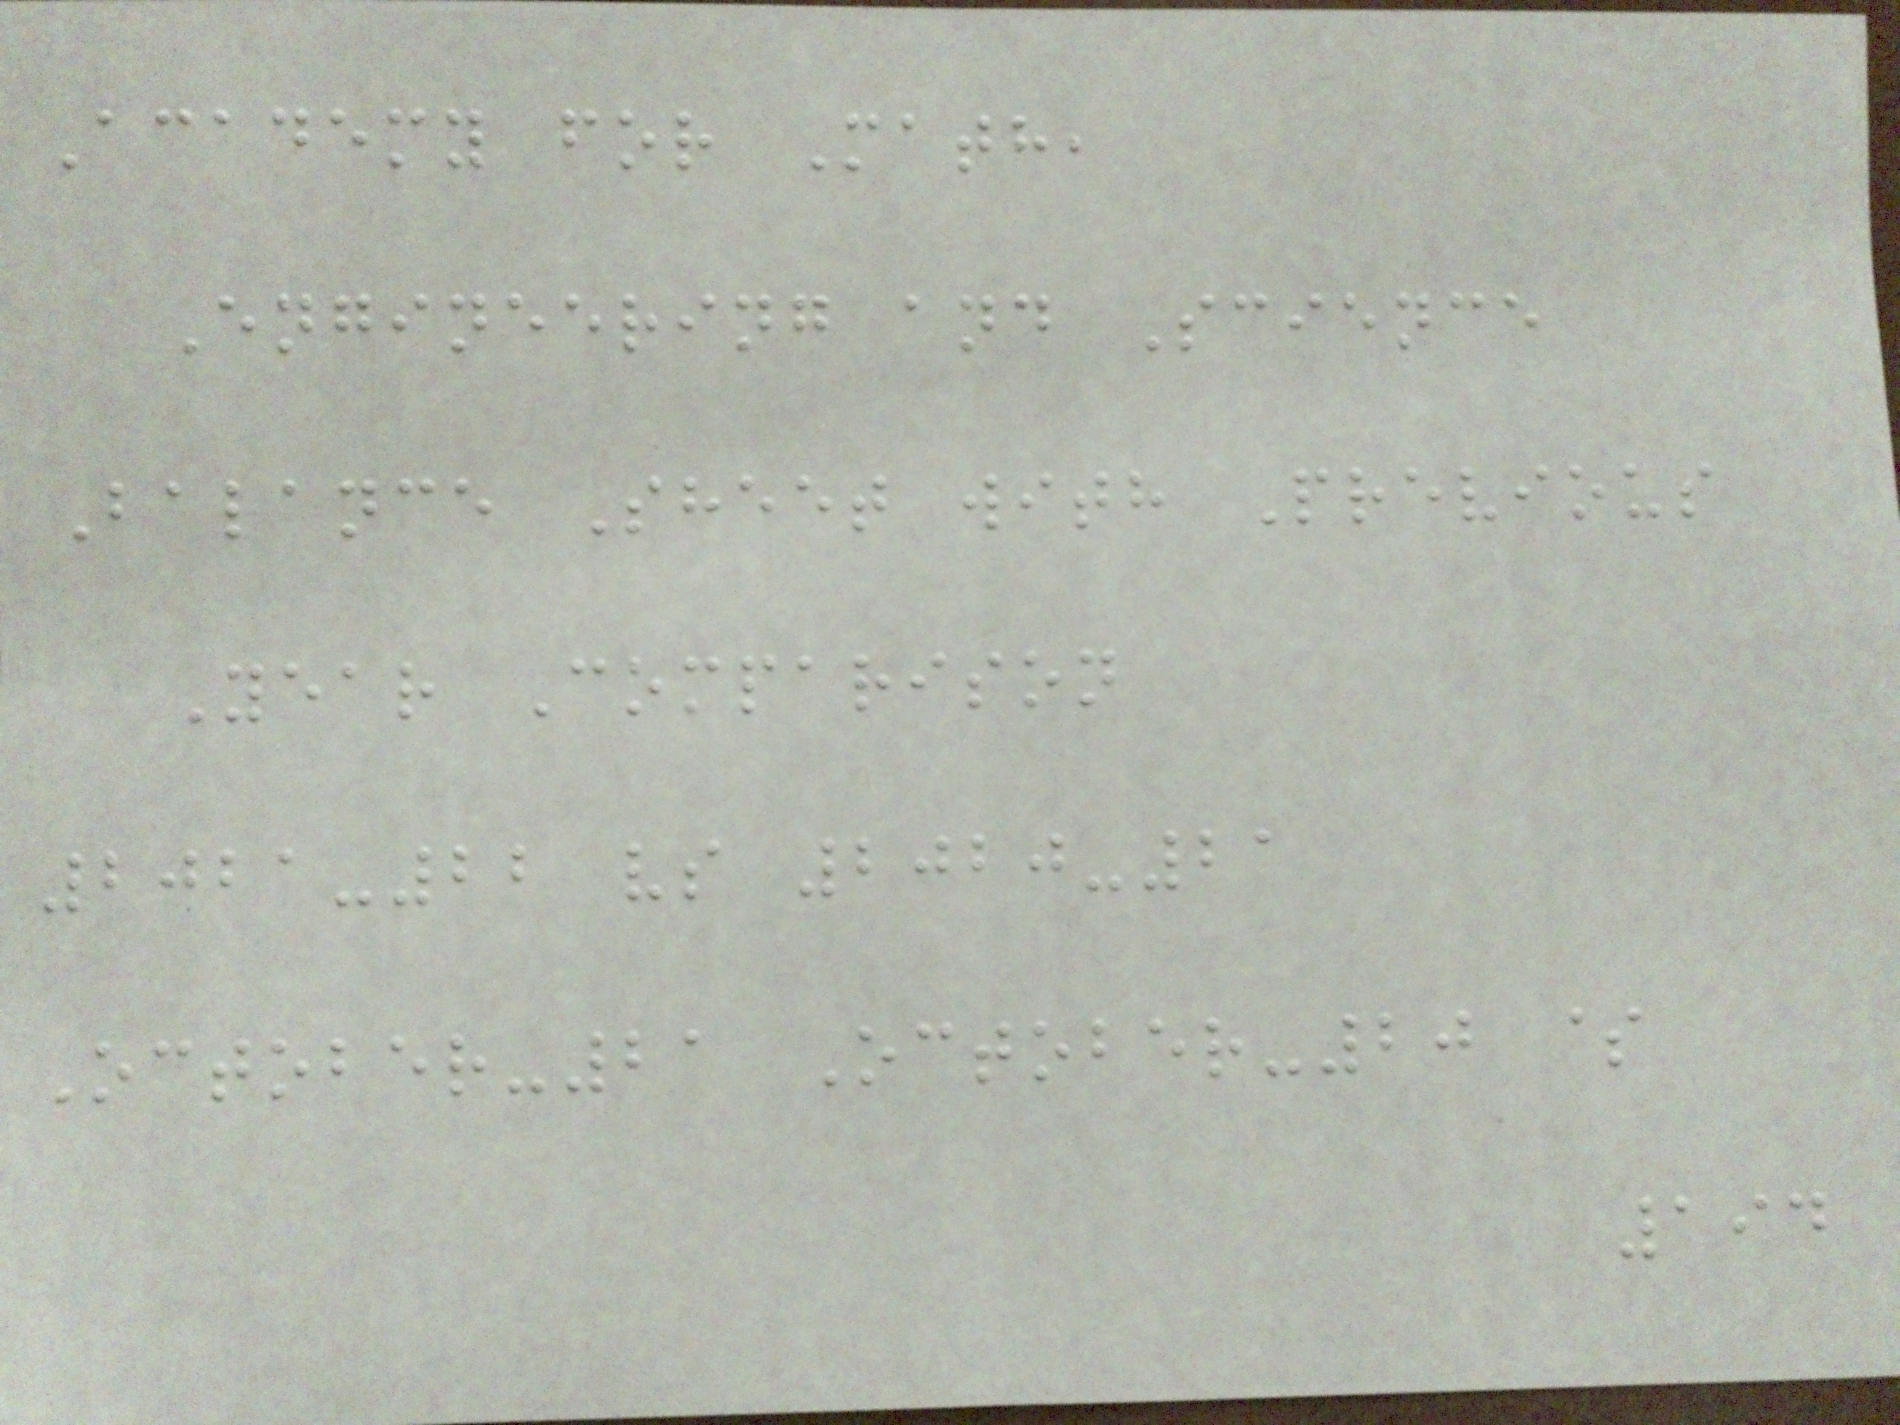Academy for Math,
Engineering and Science
Balance Sheet with Previous
Year Comparison
2021-22 vs 2020-21
October-21 October-20 $
194
